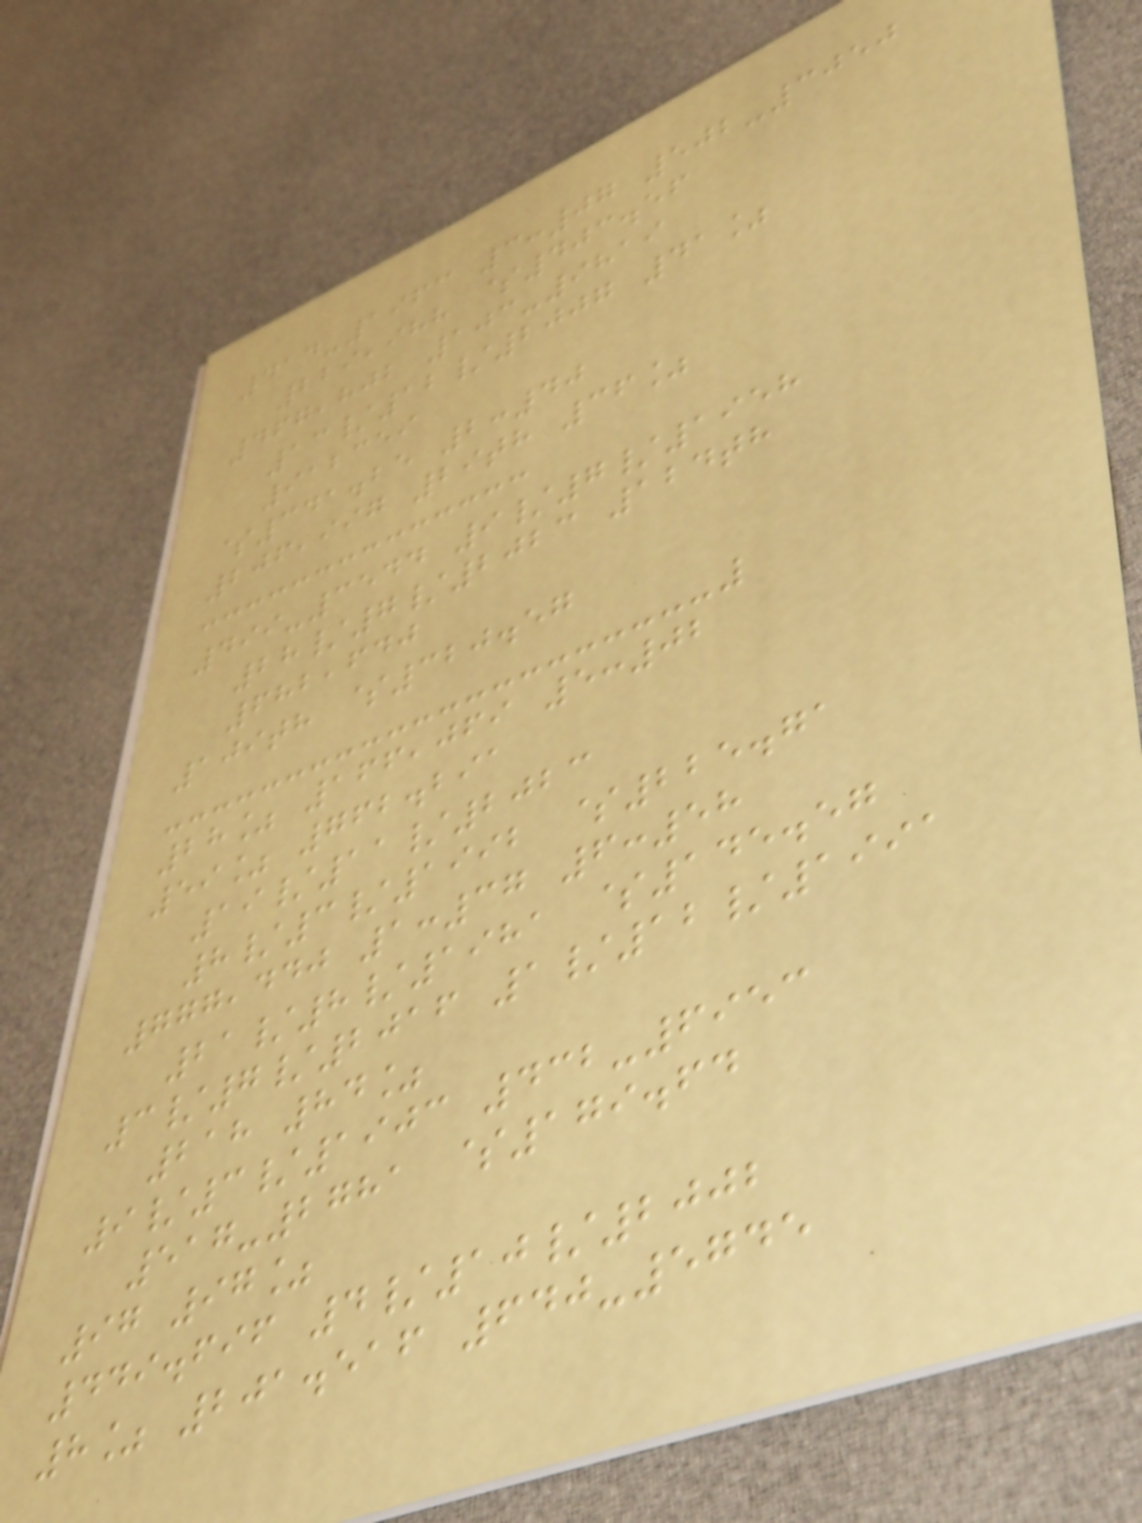414-1963 3:07 502-3050
229,988 $403.56
467,802 103-9819
13/12/2007 41%
912359
$341.25 2:40
206,997 29th 36%
499-3544 9/7/1958
28/7/2023 124th
682,640
109th $320.57
28% 166,069 5:02
59% 762.291
19/11/2023
8/3/1992 $225.71
777,440 1:37 6:58
21/8/1981 $145.57
3/7/2016 1/12/1991
218 84%
9/3/1903 432-6953
517-2781 $179.64
97 97%
449.696 4/10/2002
8% 201.516 640-5745
